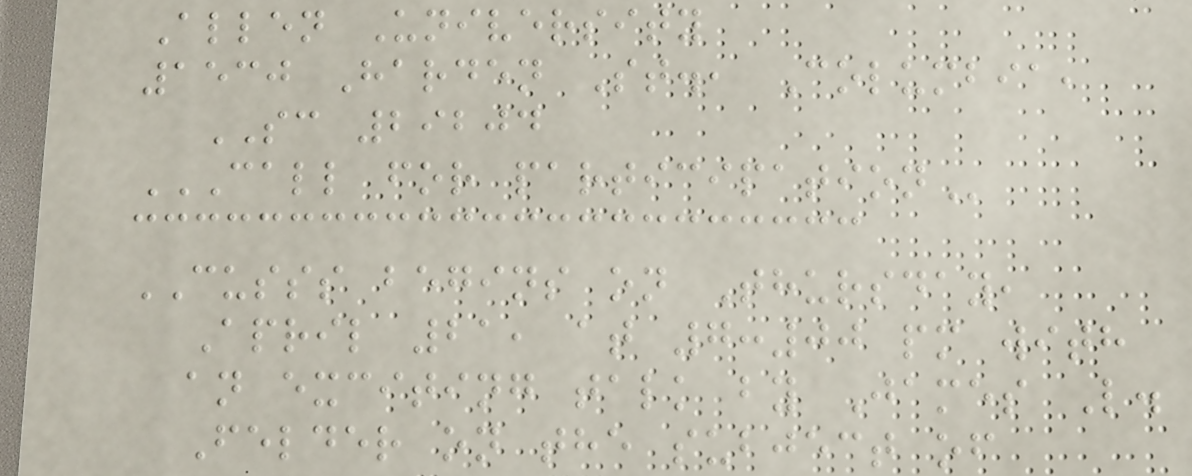Allen University
1530 Harden St., Columbia,
SC 29204
CALL FOR PARTICIPATION
CUSSS begins on Thursday,
April 21, at 7:00 pm with
an exciting talk by James L.
Felder on the subject of
